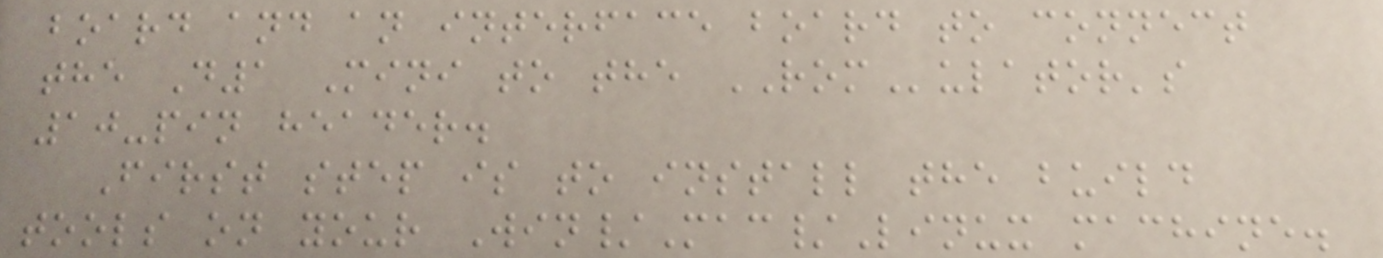board and an interface board to connect
the D1 Mini to the ROMulator's
10-pin header.
First step is to install the build
tools on your Win/Mac/Linux machine.
